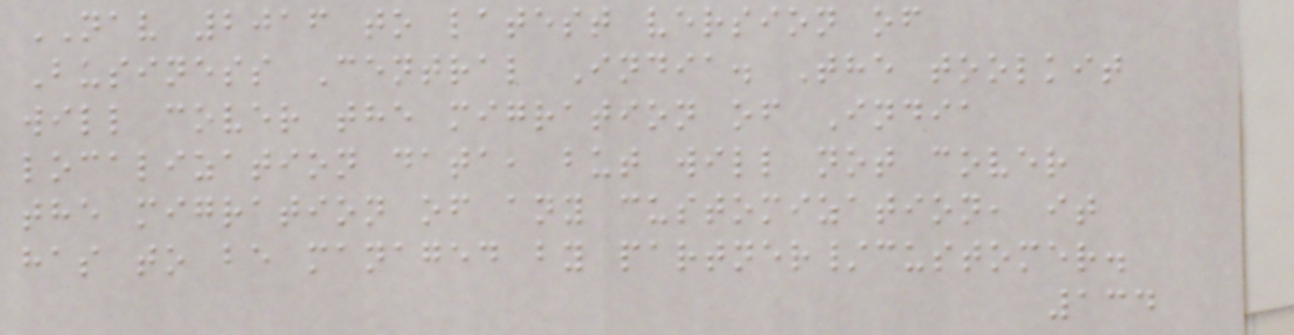NAV 2016 to latest version of
Business Central India. The toolkit
will cover the migration of India
localization data, but will not cover
the migration of any customization, it
has to be managed by partner/customer.
134
